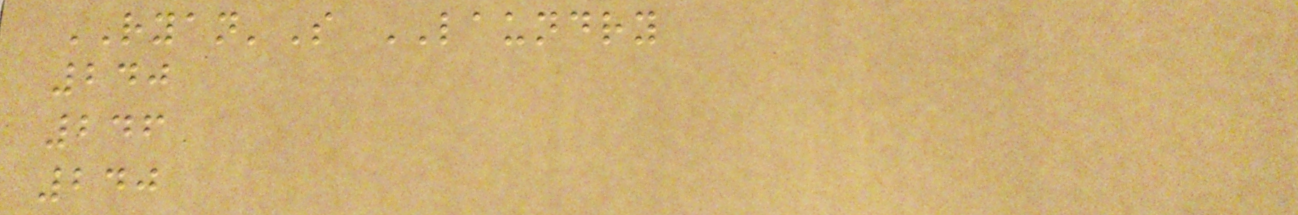RYAN'S LAUNDRY
240
246
240
